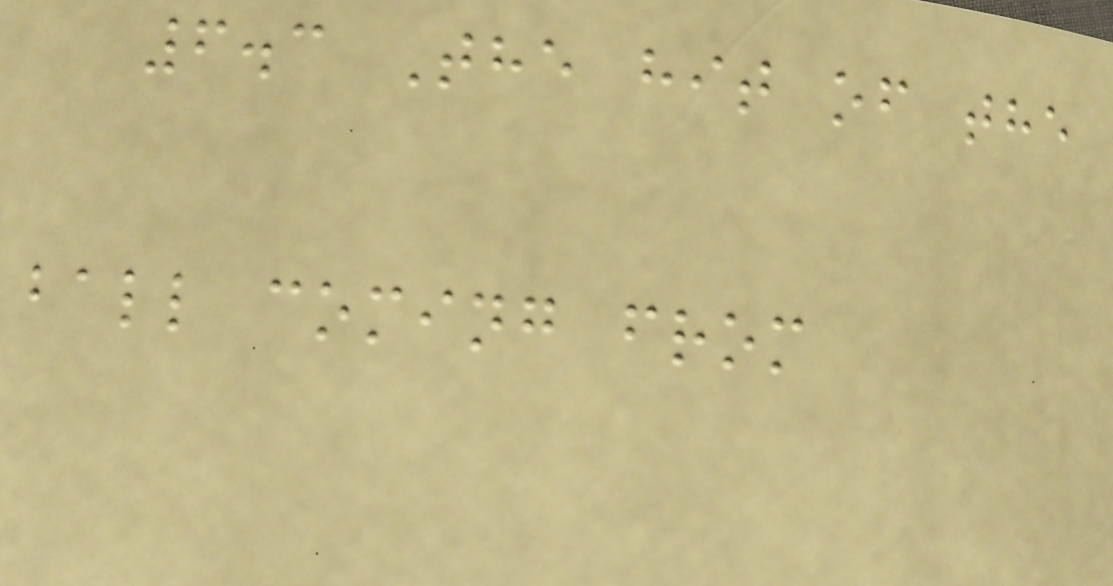6.3 The hit of the
ball coming from
